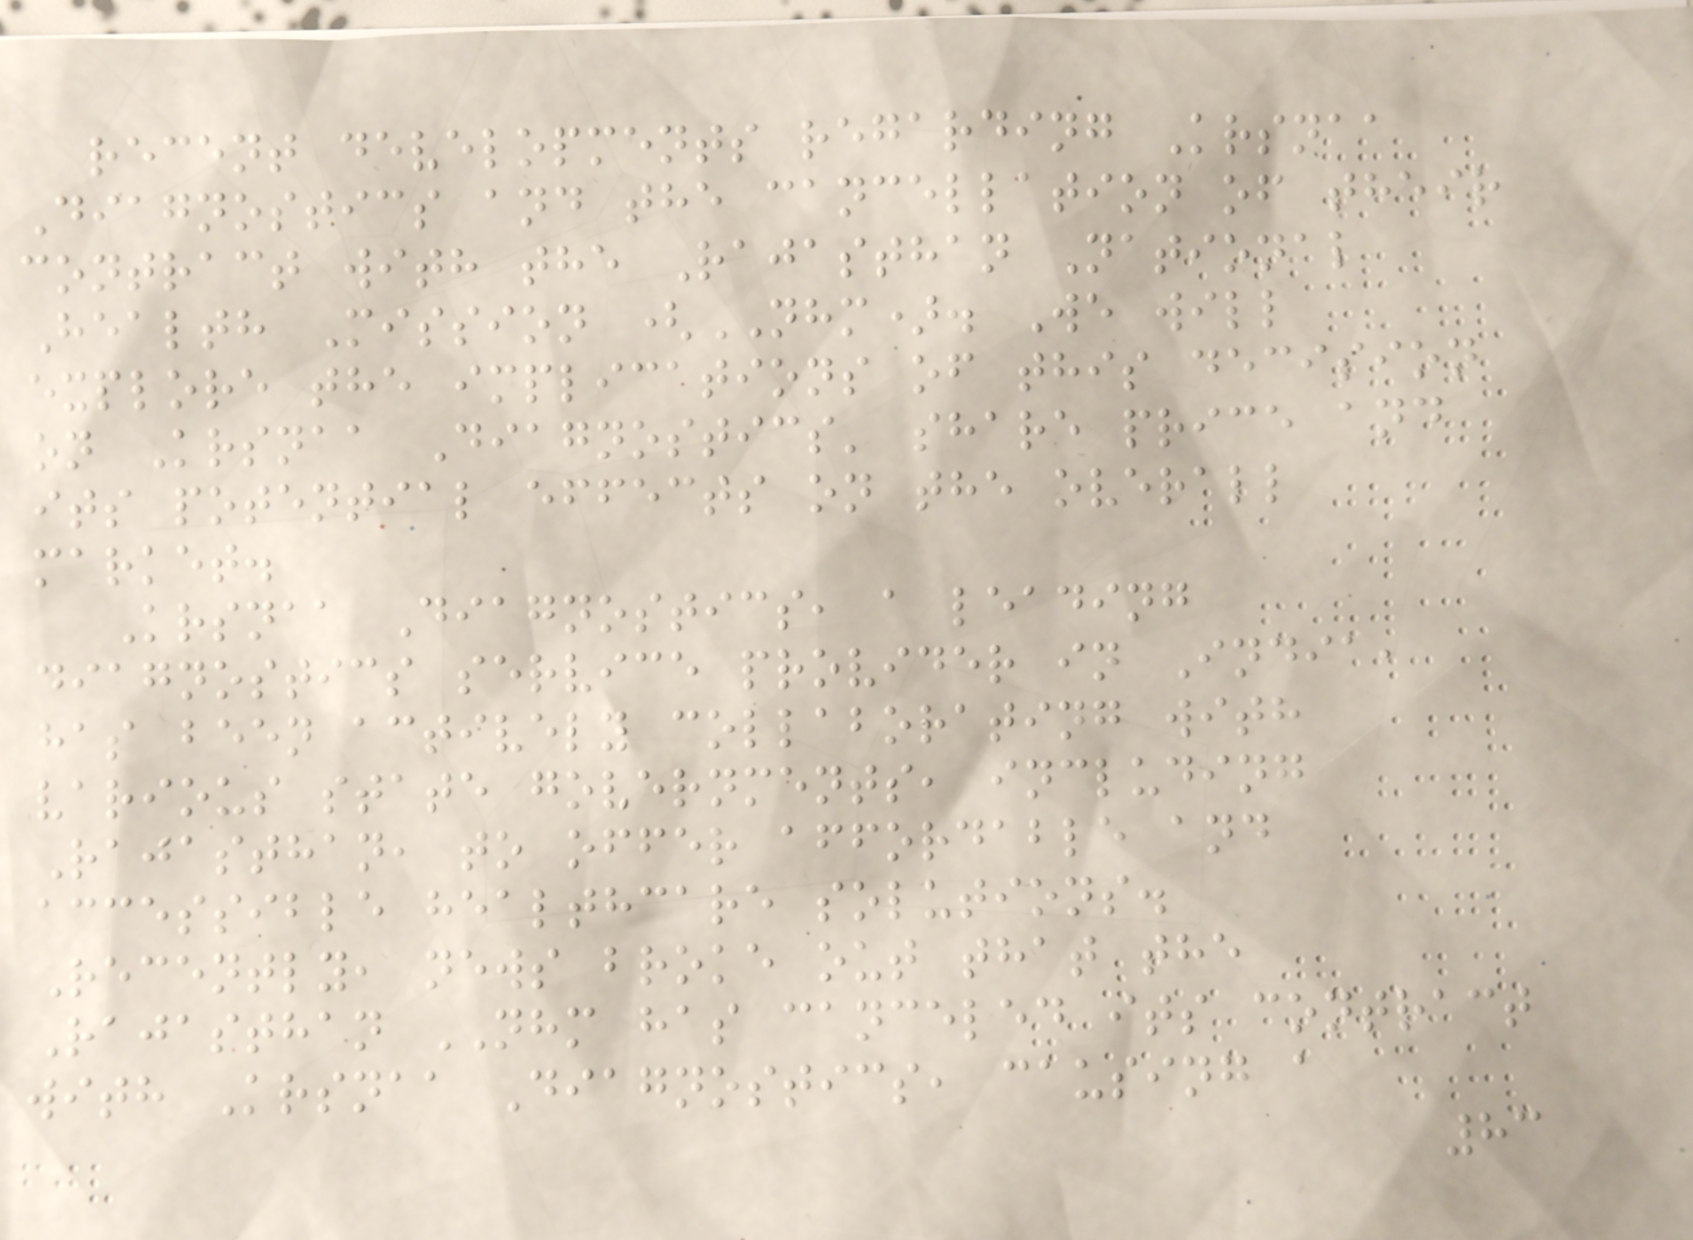recent developments regarding Krsnaa
Diagnostics and the cancellation of their
contract with the Rajasthan National
Health Mission (NHM). We will
explore the implications of this decision
on Krsnaa Diagnostics' share price and
its potential effects on the overall
market.
Krsnaa Diagnostics, a leading
diagnostics service provider in India,
has been actively collaborating with
various state governments, including
Rajasthan, to offer affordable and
accessible healthcare solutions.
Recently, news broke out that the
Rajasthan NHM has canceled its contract
with Krsnaa Diagnostics, causing a
83
